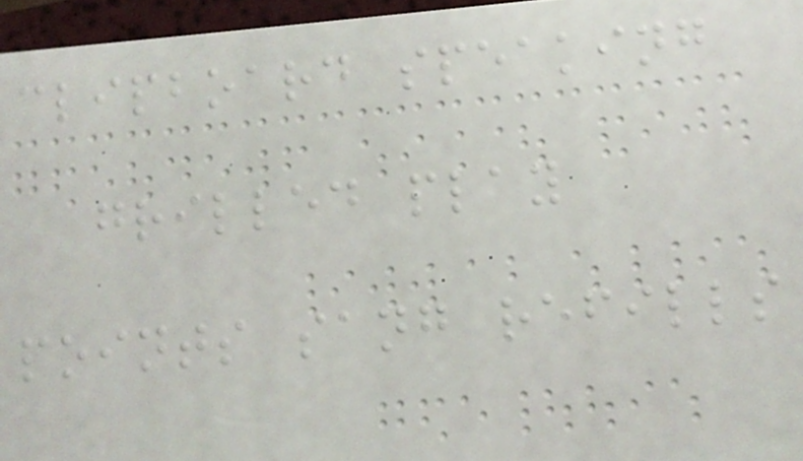clipboard speaking
grilled play
points sang refills
